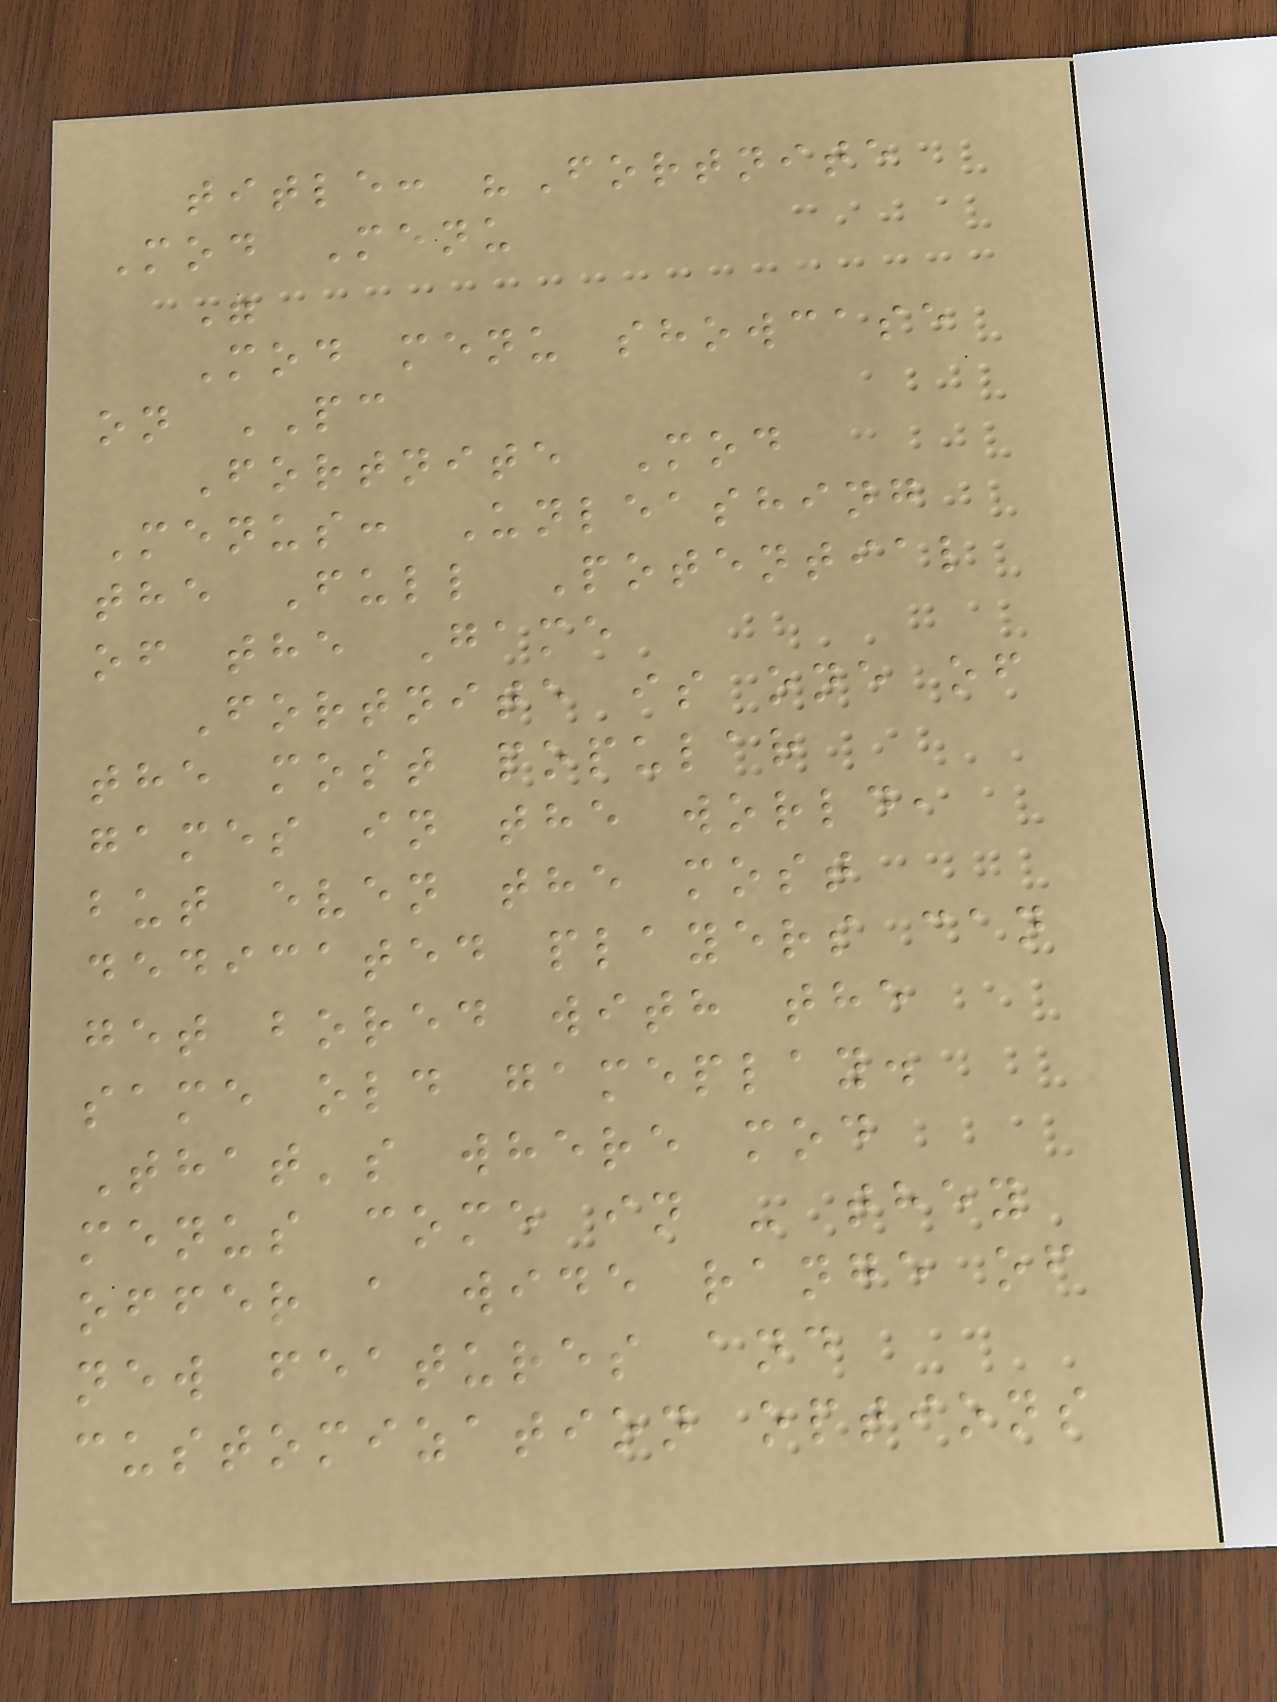title: "Fortnite
Mod Menu
"
Mod menu showcase
on PC
Fortnite Mod
Menus: Unleashing
the Full Potential
of the Game
Fortnite is one of
the most popular
games in the world,
but even the most
dedicated players can
get bored with the
same old gameplay.
That's where mod
menus come in - they
offer a wide range of
new features and
customization options
